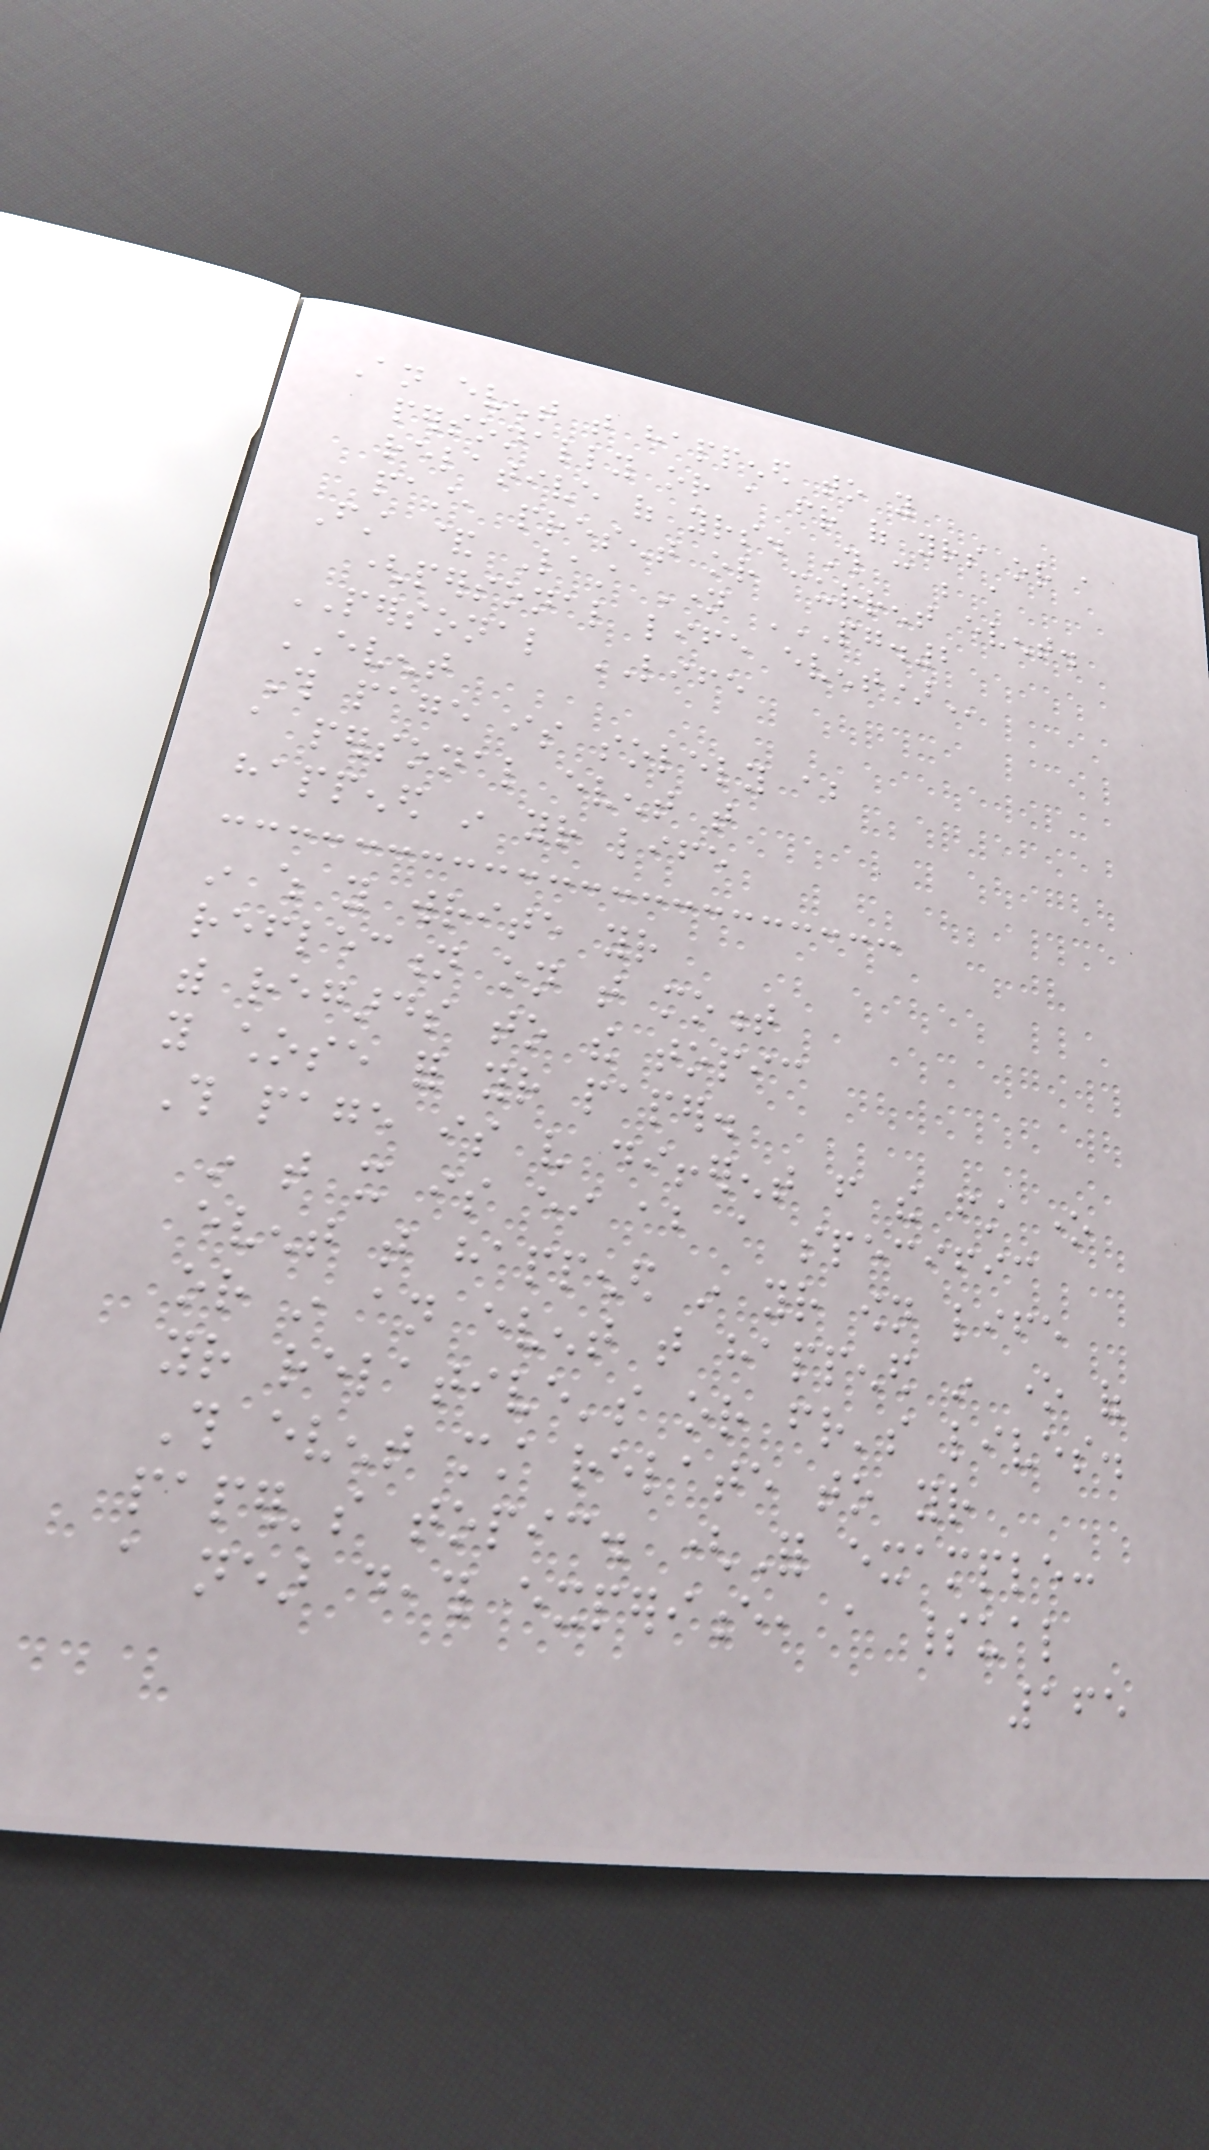An event that happened to you
personally or a friend of yours or a
relative of yours. This can be a
past, present or current event.
First & Last Name PG.2
(PERSONAL LIFE EVENT)
PERSONAL LIFE
EVENT
This page is solely about
a personal event that
happened in your life
in which you write your
reflection on that moment
with regards to the topic
you chose for your paper.
This page is very different from the first one
in that it is either about a specific
event that happened in your own life
or in an event that happened in one of
your relative's or friend's lives.
This event must relate to your
paper's topic. (For example:
a near death experience, a spiritual
165
